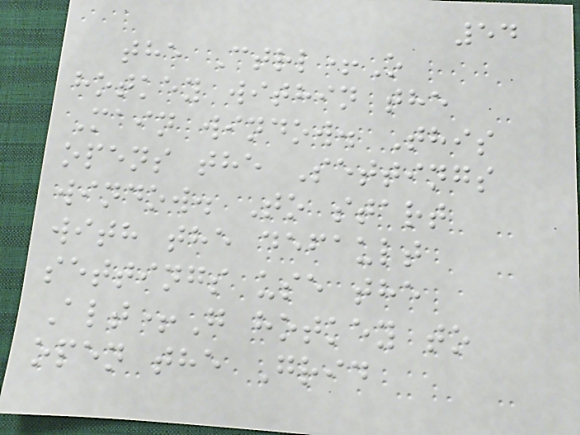54
the Ctrl+O
hotkey within the
Main window. This
opens the Settings
window. To start
with the default
settings use the
Alt+G hotkey to
open the Grid
